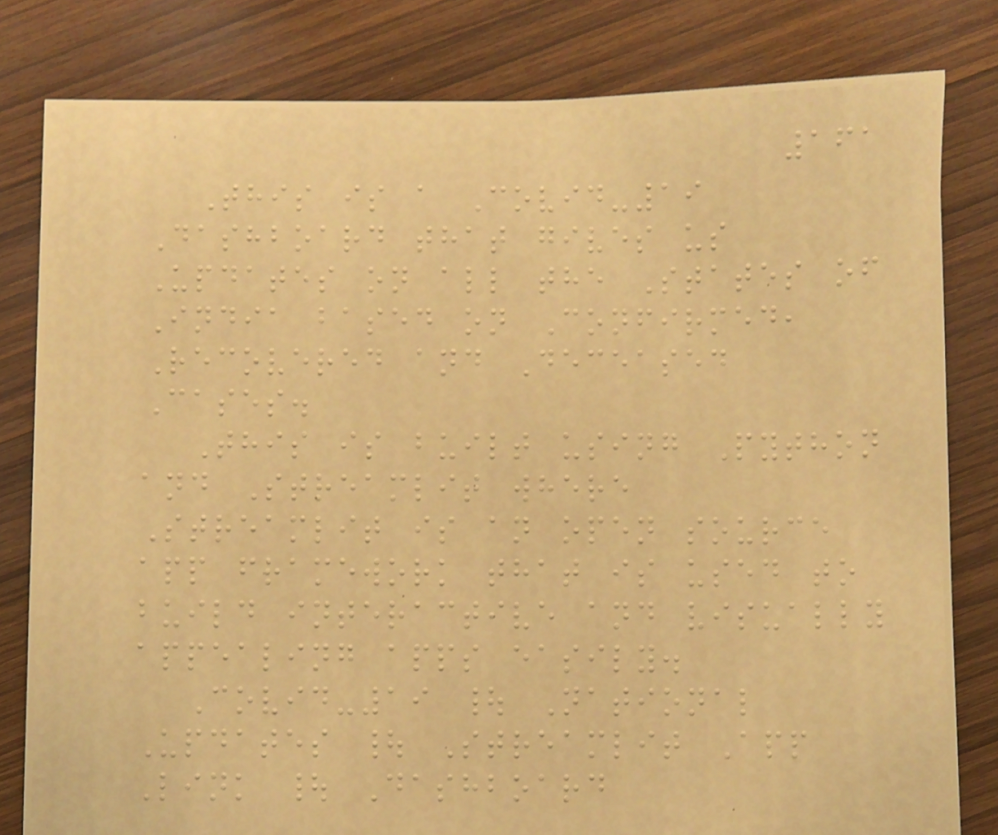161
This is a Covid-19
Dashboard that gives us
Updates on all the States of
India based on Confirmed,
Recovered and Deceased
Cases.
This is built using Python
and Streamlit where
Streamlit is an open source
app framework that is used to
build interactive and visually
appealing apps easily.
Covid-19 | National
Updates | Streamlit App
Link | Dashboard
